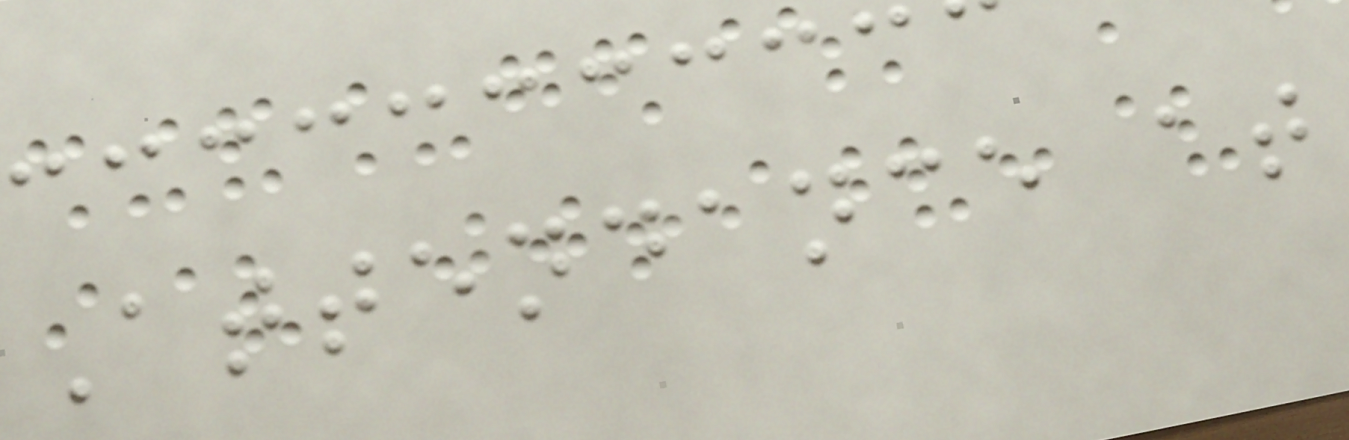Attendance at
